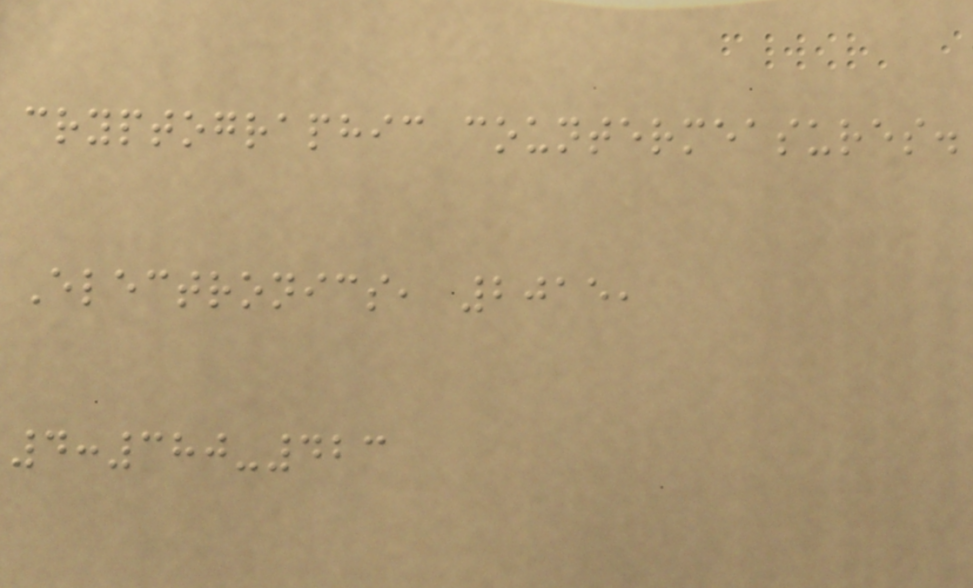cryptographic countermeasures.
Electronics, 2015,
4:380-423
